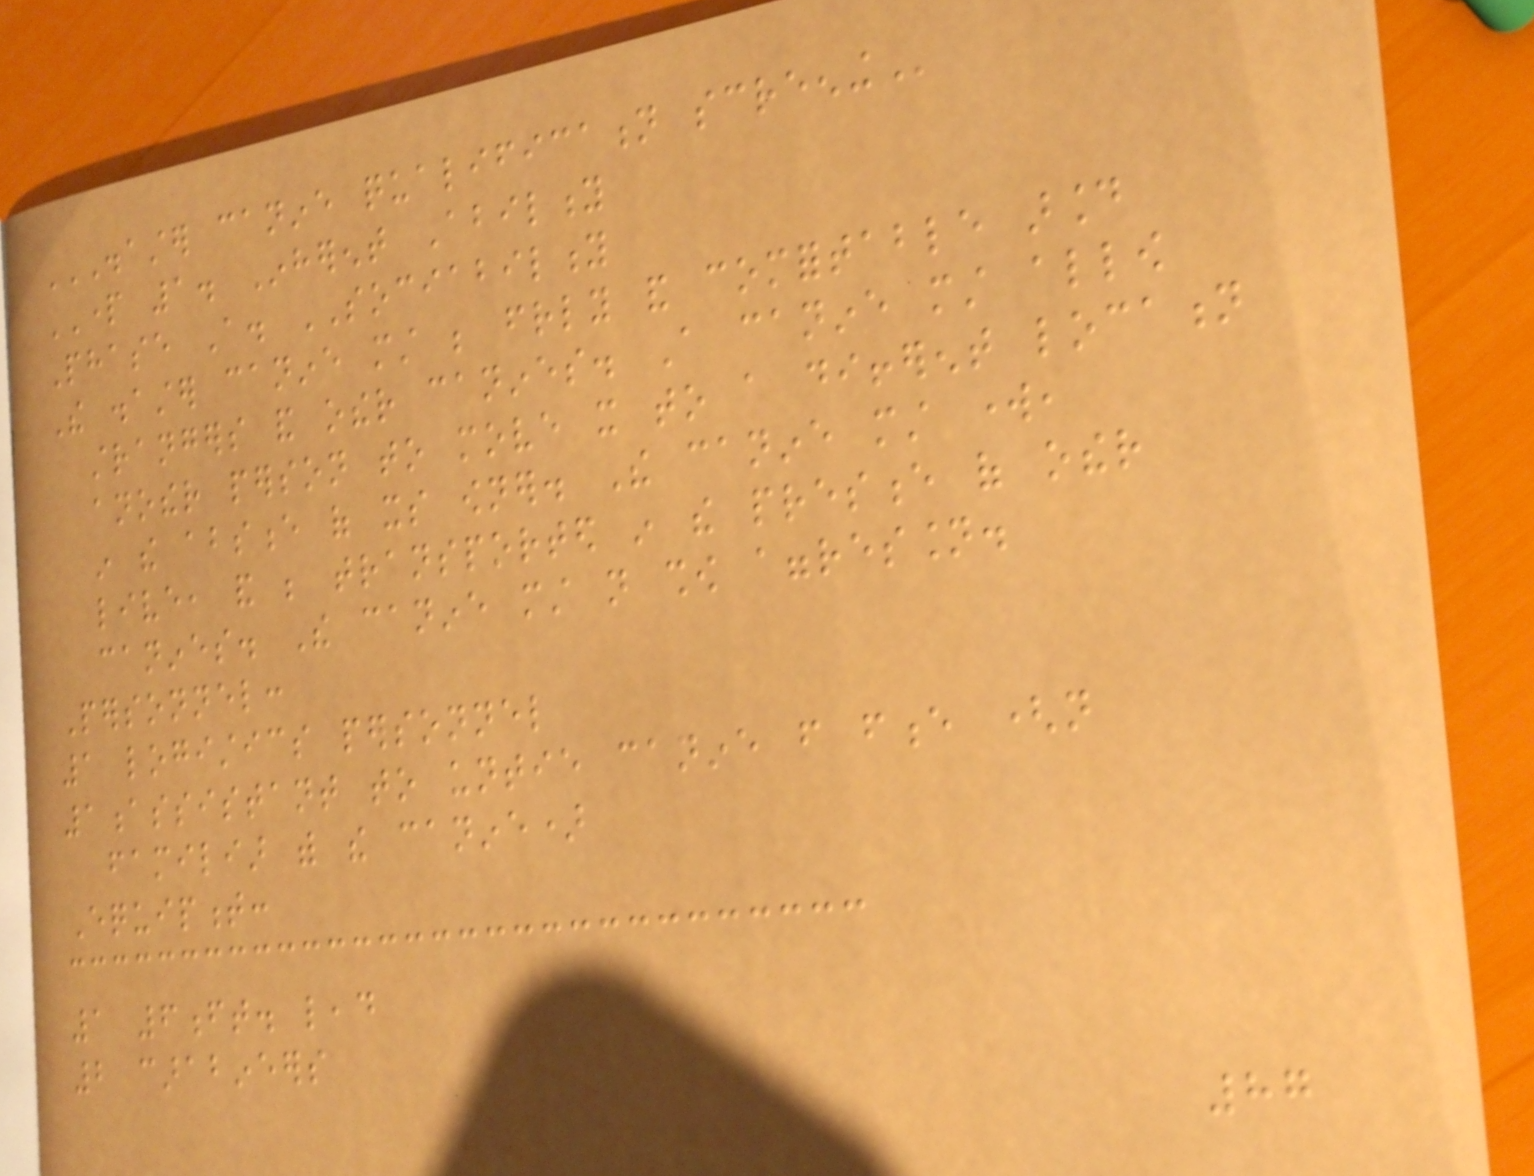DISASTER CANINE QUALIFICATION SCREENING
PART 1. Inherent Ability
Phase A. SOCIABILITY
The disaster canine must be friendly and comfortable around
strangers and other canines. A canine must allow
another person to move it to a different location
in the absence of its owner. The canine must work,
live, and be transported in the presence of other
canines. The canine must not show aggression.
Personnel:
1 logistics personnel
1assistant to untie canine from fence (not
familiar with the canine)
Equipment:
1 6ft. lead
2 carabineers
87
